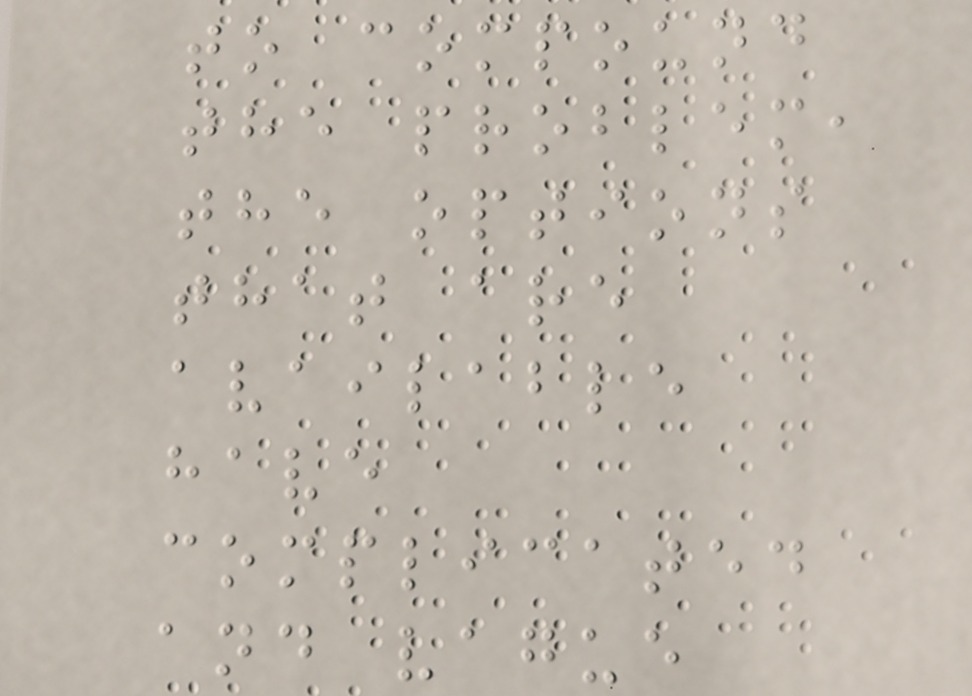to compound
the problem,
the options
that are
available
have
complicated
and vague
